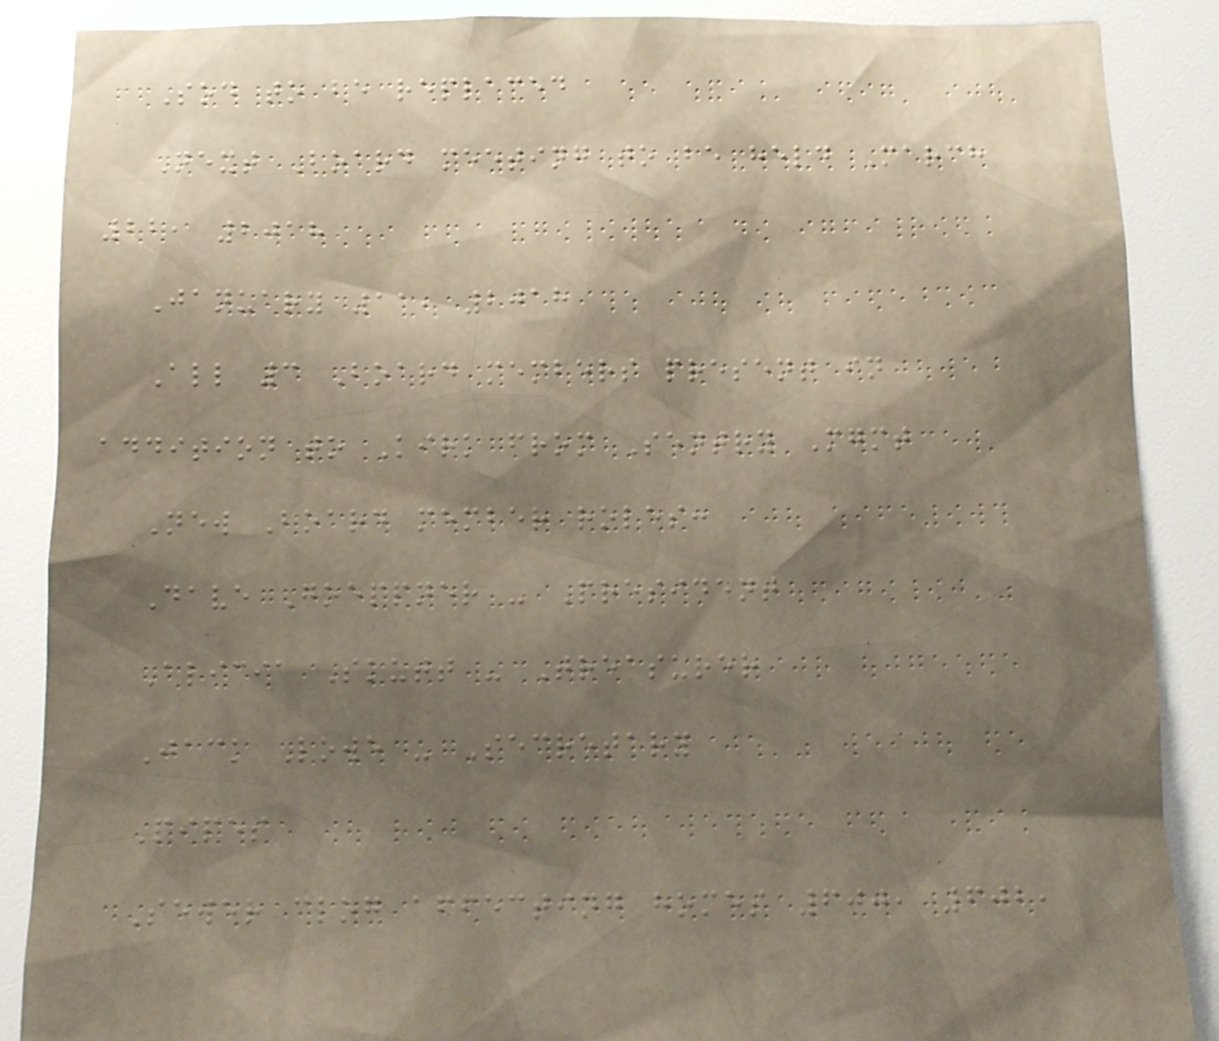Sod to be replaced
Next Board meeting to be held March
22, 2018
January 11, 2018
All 3 Board members present in
addition to Kirk from Sentry Mgmt
New Board member roles:
Dave Goeppner - President
Alicia Skutt - Treasurer
Jack Lowe - Secretary
Pipes
Sewer clog affecting homes 600, 602,
